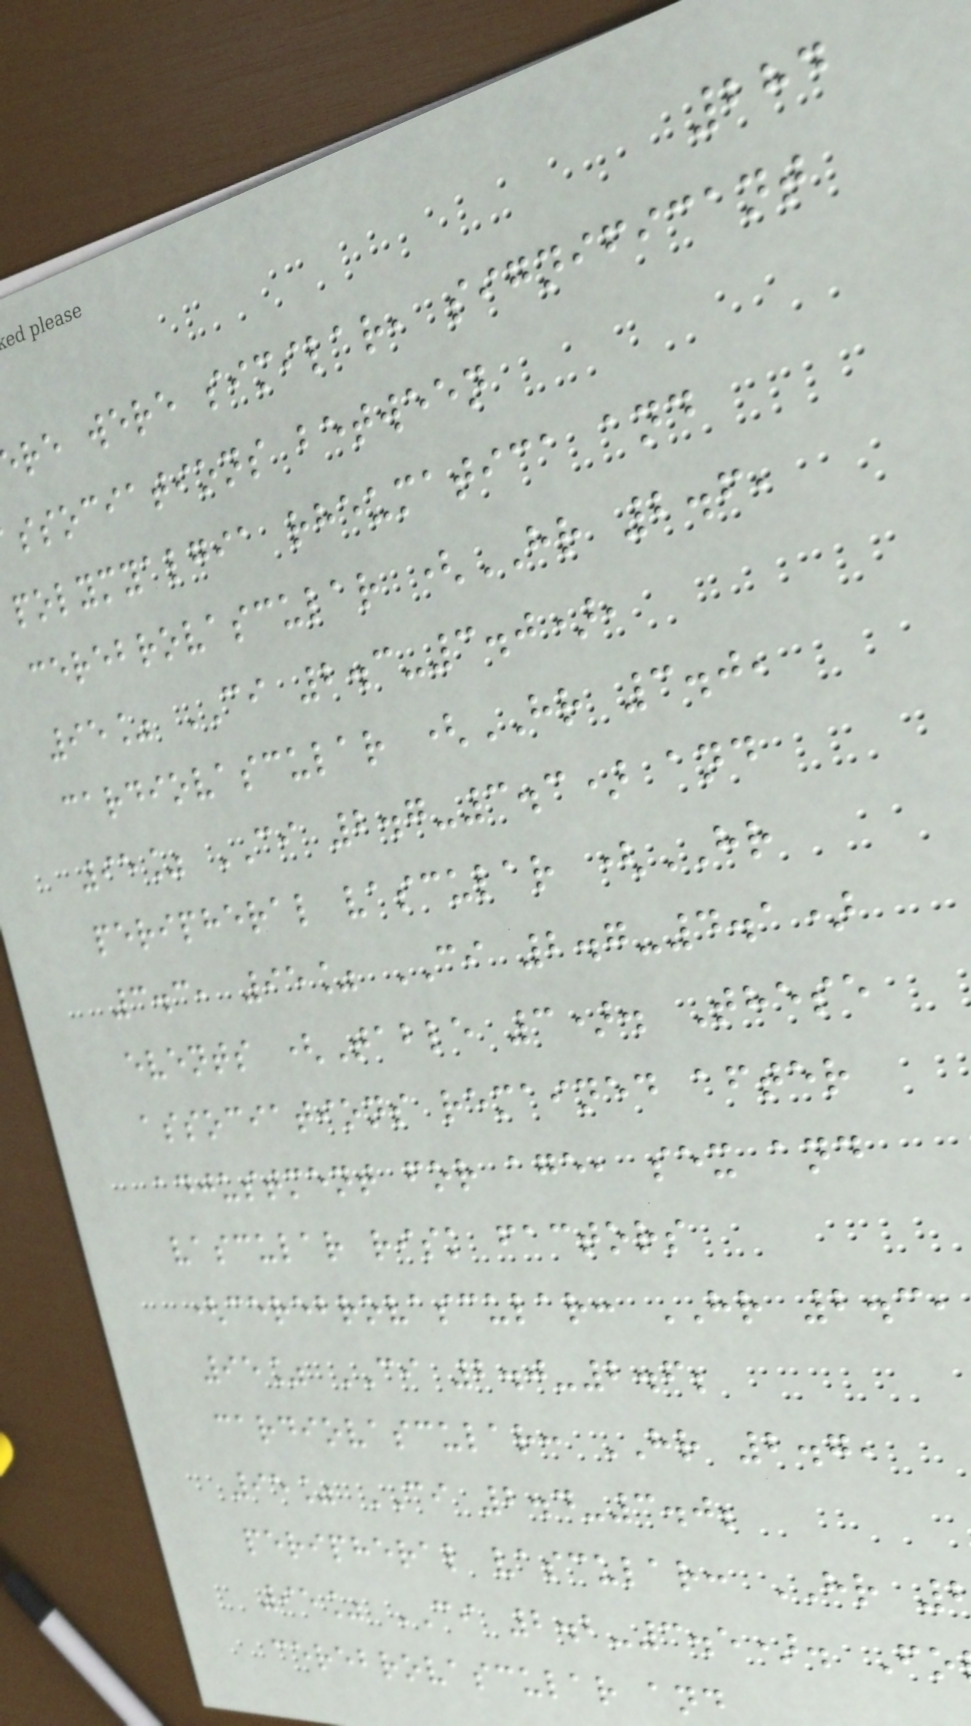284
re were similar, significant
ssociations between
polymyalgia rheumatica and
cerebrovascular (HR 2.6,
95% CI 2.3-3.0),
cardiovascular (HR 3.0,
95% CI 2.7-3.3) and
peripheral vascular (HR
3.3, 95% CI 2.7-4.1)
events (Table 3). These
associations remained after
adjustment for age, sex and
vascular risk factors
(cerebrovascular: HR 2.3,
95% CI 2.0-2.6;
cardiovascular: HR 2.7,
95% CI 2.4-3.0;
peripheral vascular: HR
95% CI 2.2-3.5). Fo
cerebrovascular and
